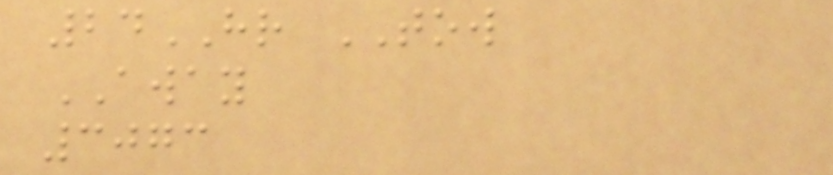24HR TOW
AWAY
3073
